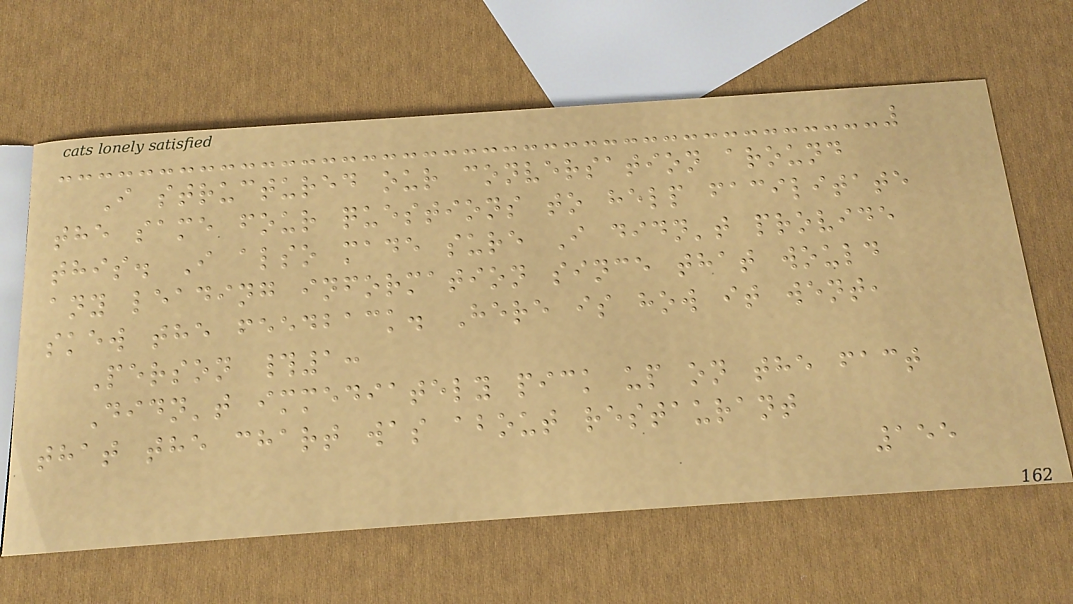I structured our conversation around
the same four questions to help facilitate
this. I also made sure I didn't provide
any leading information since that would
skew the feedback. Here is how it went,
Person #1:
Didn't immediately pick up on the fact
that the chart was about restaurant
155
